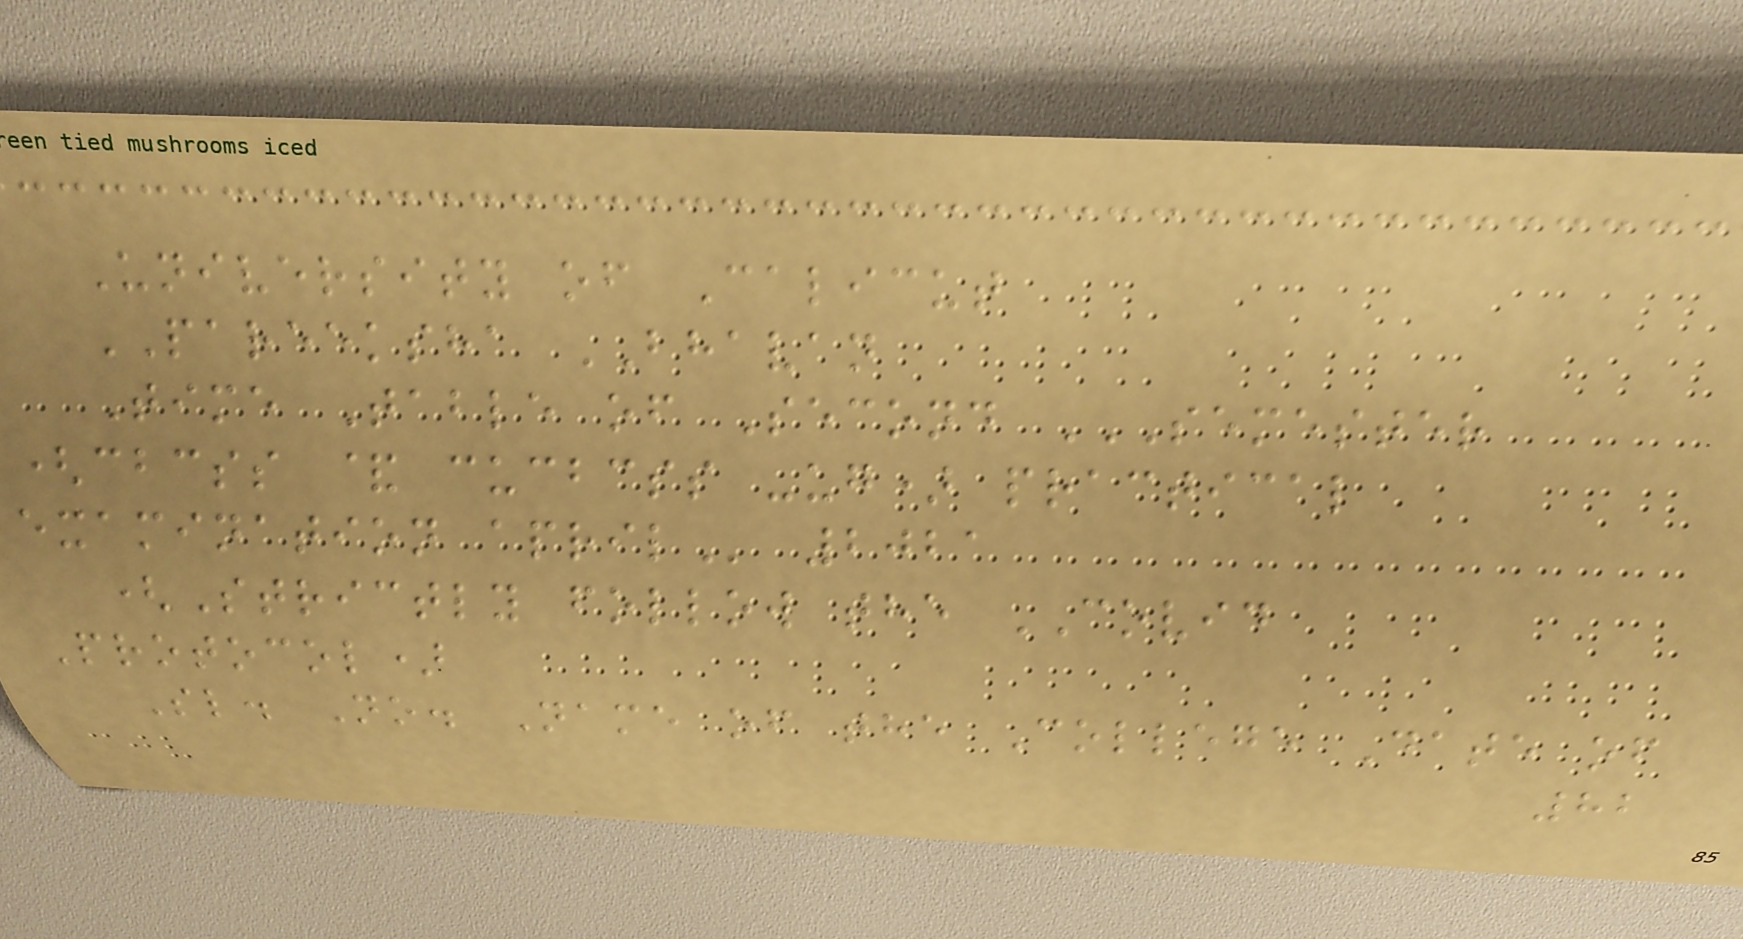University of Calicut
PAREEKSHA BHAVAN
Time Table of Second SEMESTER
(CBCSS & CUCBCSS -UG) PRACTICAL
EXAMINATION APRIL 2021
(Strictly follow the COVID
Protocol)
Sl. No. Name of the College Date of
82
